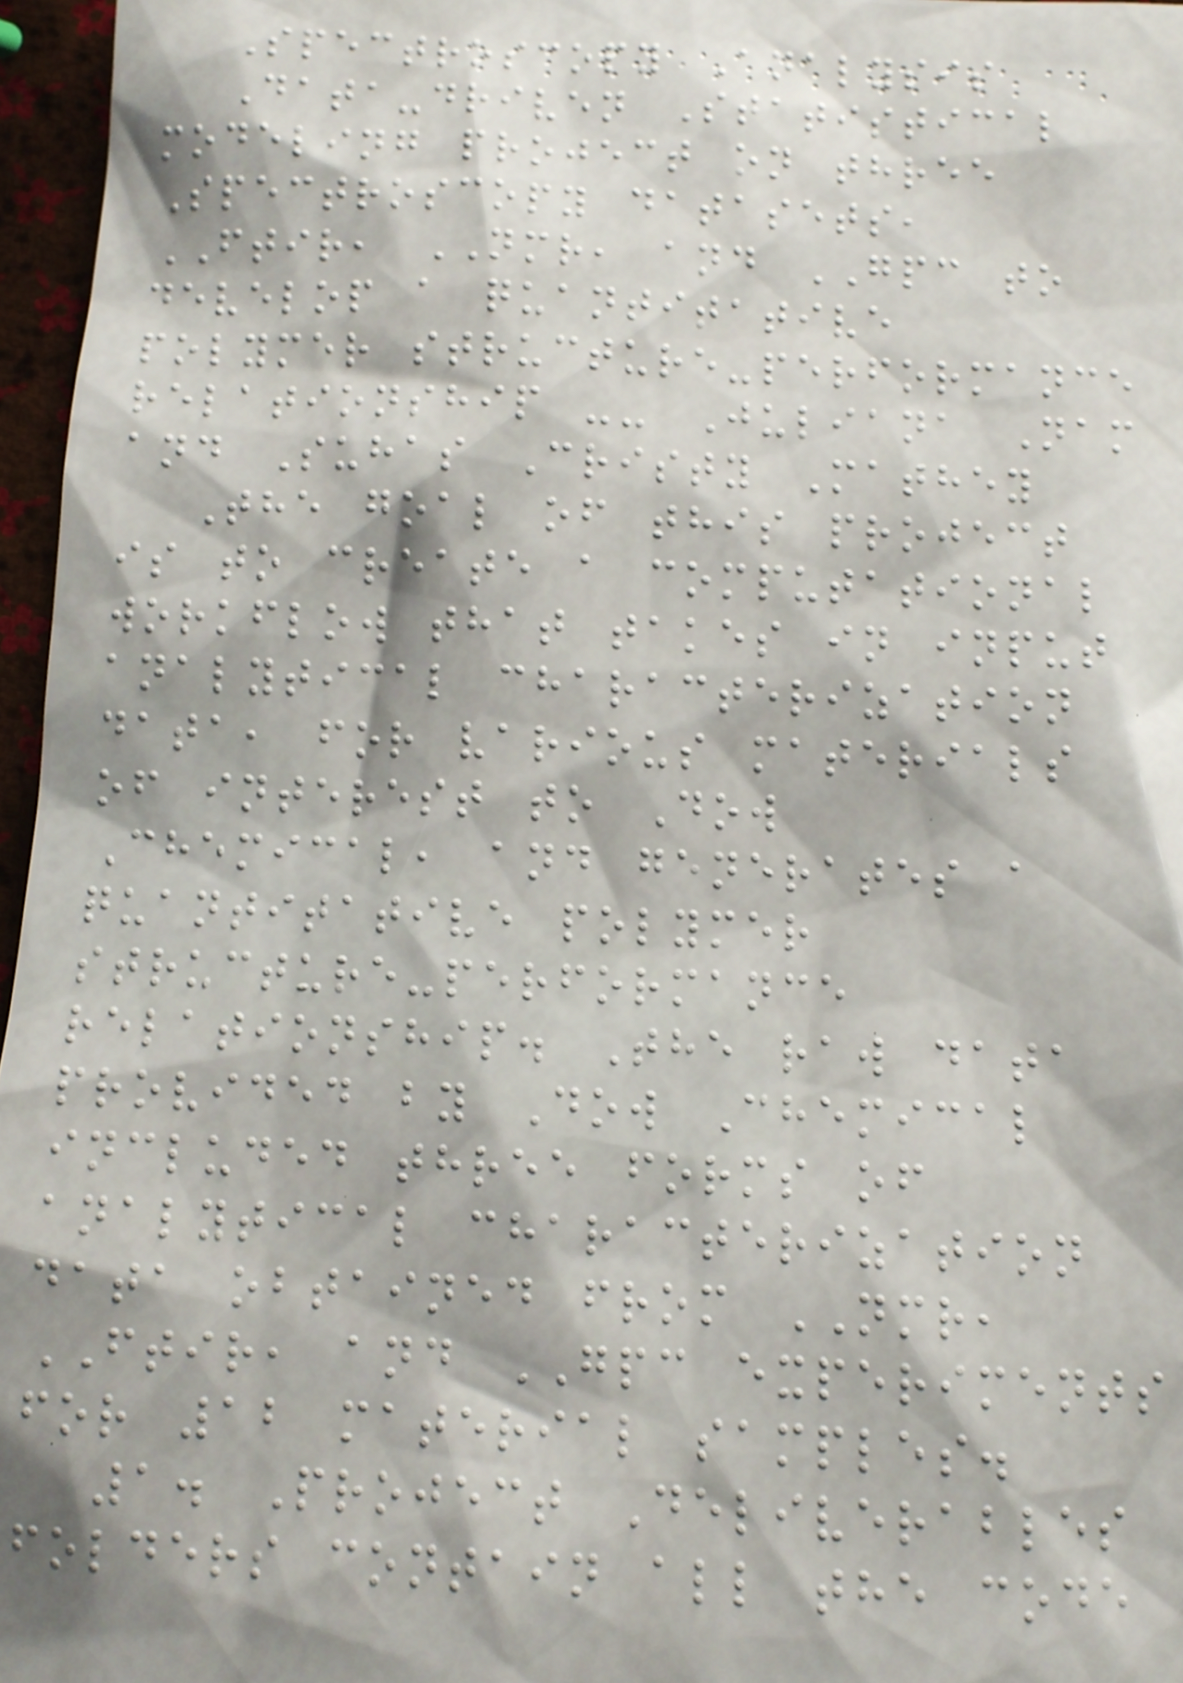Spectroscopy Analysis
Data-driven Statistical
modeling project on three
Spectroscopy datasets,
FTIR, NMR, and GPC to
develop a quantitative
polymer structure-performance
relationship -- Juliana Nam
and Suhas Cristy Mathey
The goal of this project
is to create a computational
workflow that takes in input
analytical characterization
data, for various materials
of interest to Dow
Chemical, and generates a
quantitative polymer
structure-performance
relationship. The raw data
provided by Dow Chemical
included three forms of
analytical characterization
data obtained from NMR,
FTIR, and GPC experiments
for 12 material samples.
1. Project Deliverables
folders contain all the code
